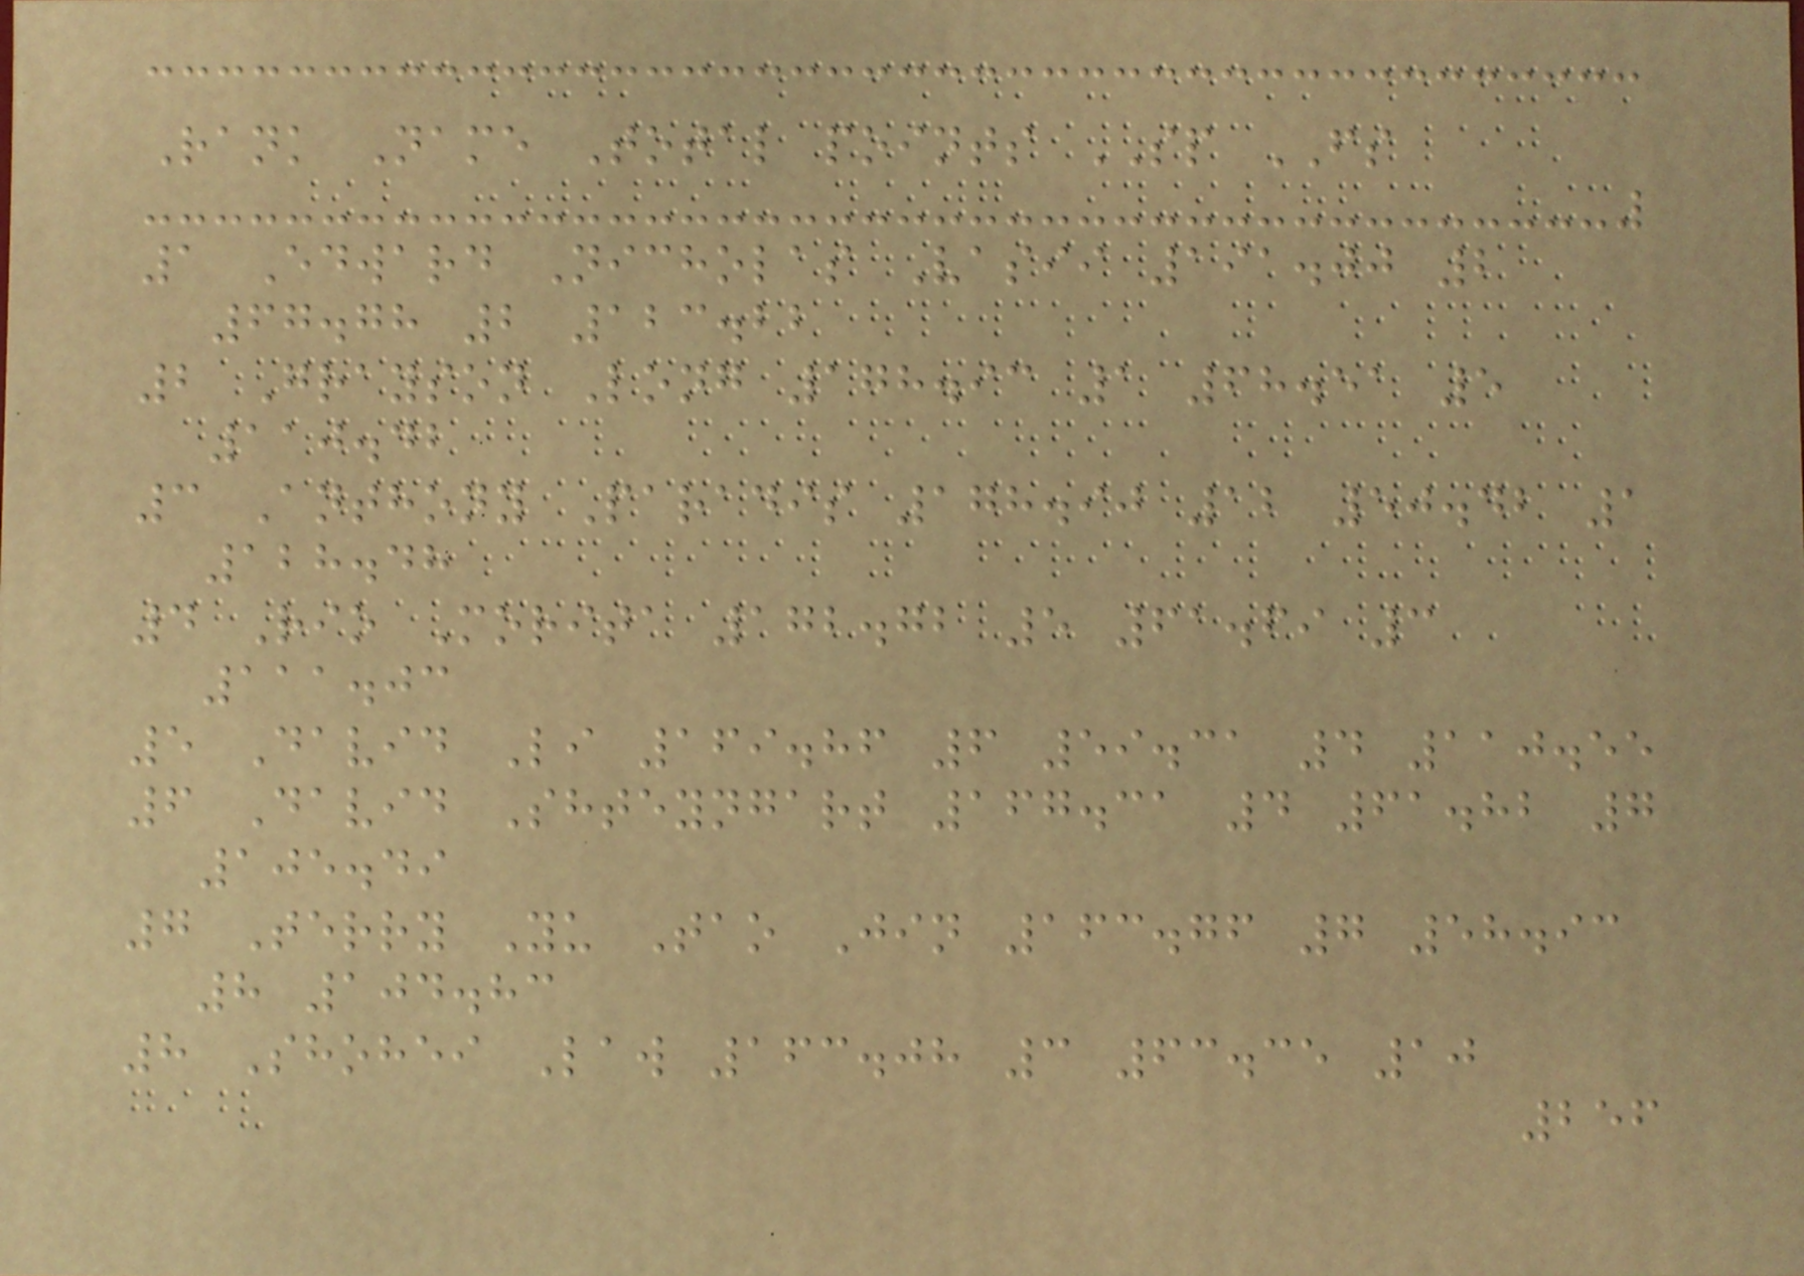Rank Name Total points SP FS
1 Edward Nicholas Vasii 191.00 2
67.78 2 123.22
2 Grayson Long 178.93 1 68.51 5
110.42
3 Anthony Paradis 178.90 12 50.42 1
128.48
4 Rio Morita 172.72 5 61.69 3
111.03
5 David Li 169.86 6 59.31 4 110.55
6 David Shteyngart 167.31 4 61.82 7
105.49
7 Terry Yu Tao Jin 163.76 7 58.93
8 104.83
8 Shohei Law 163.08 3 63.35 10
256
